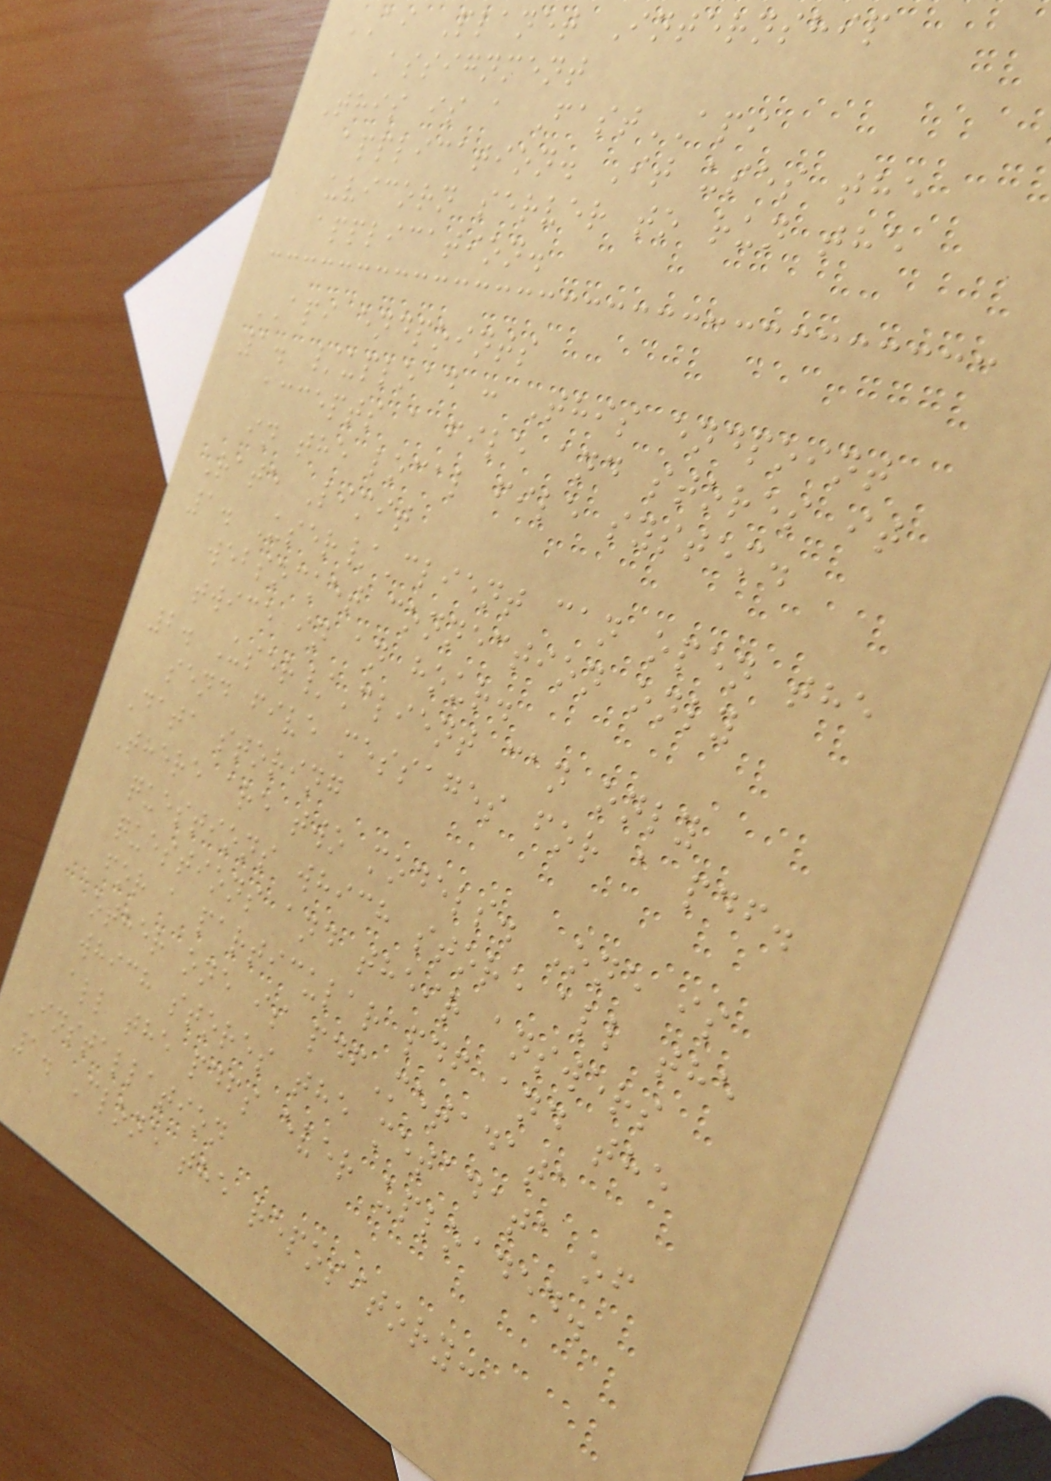AI Planet Internship
Assignment
This is a FastAPI
application. It uses the
uvicorn server to run the
application.
API endpoints
1. /upload : This endpoint
accepts a file and stores it
in the local file system.
Rate Limit
1. User/Client can open the
websocket connection only
twice in an hour.
2. User/Client can only
send five messages for a pdf.
Data storing
There are two models. One is
questions which store all the
questions and their answers
for a particular pdf and the
other one is pdfMetadata
which stores the metadata of
all the pdfs ever uploaded.
Installation
1. Clone the repository:
